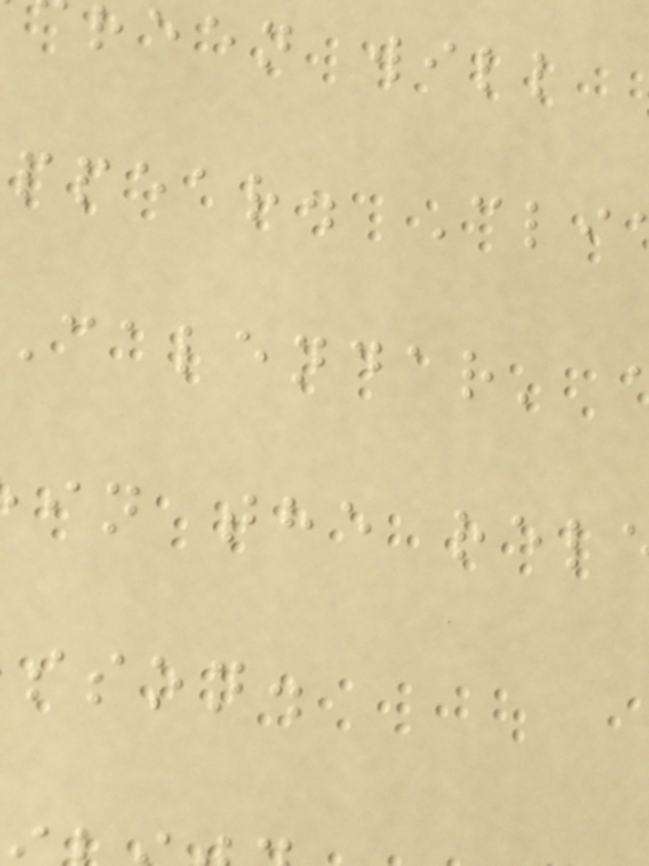reen will
ppear. Cli
calendar'
in the rel
sson.
